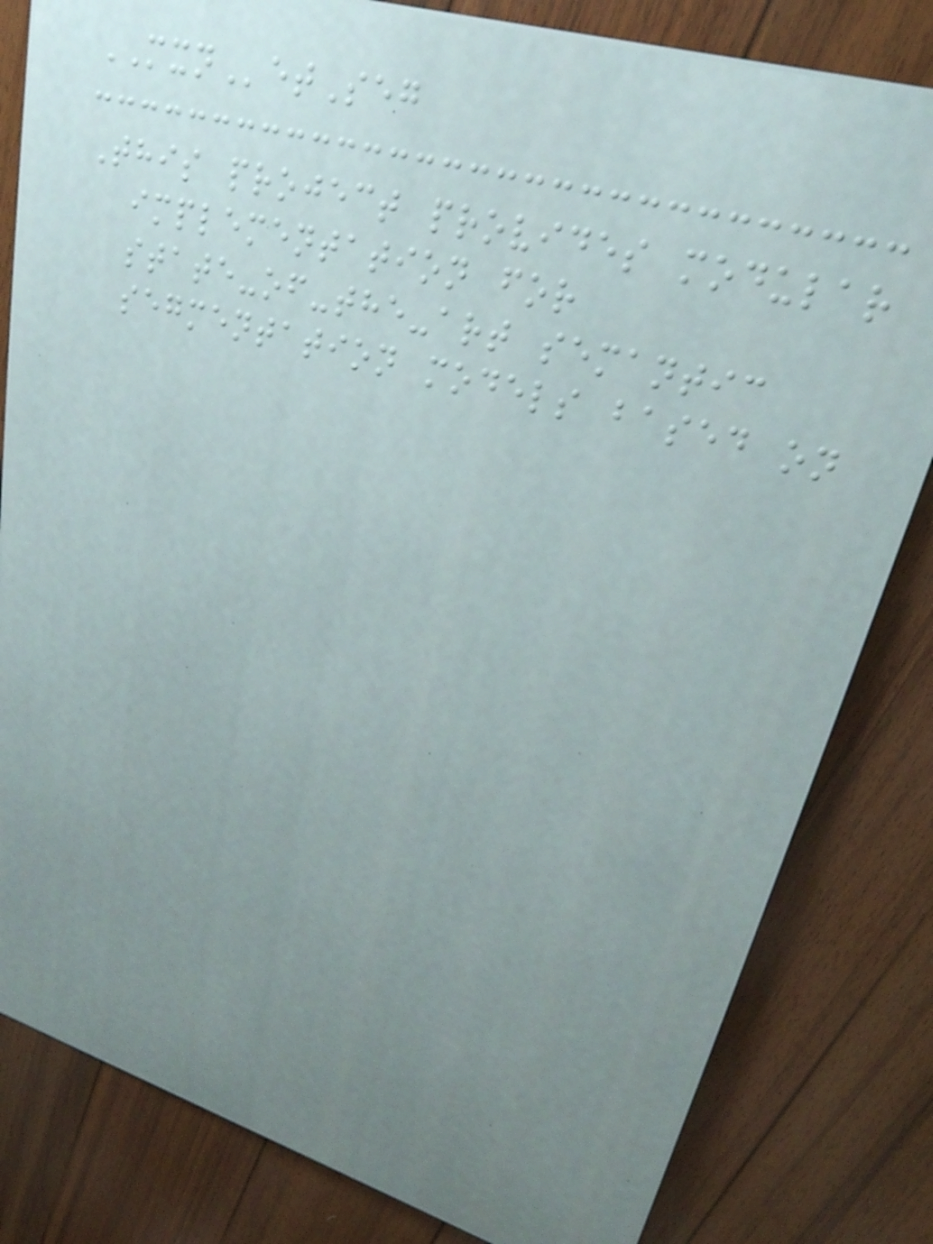MXNetSeg
This project provides modular
implementation for
state-of-the-art semantic
segmentation models based on
